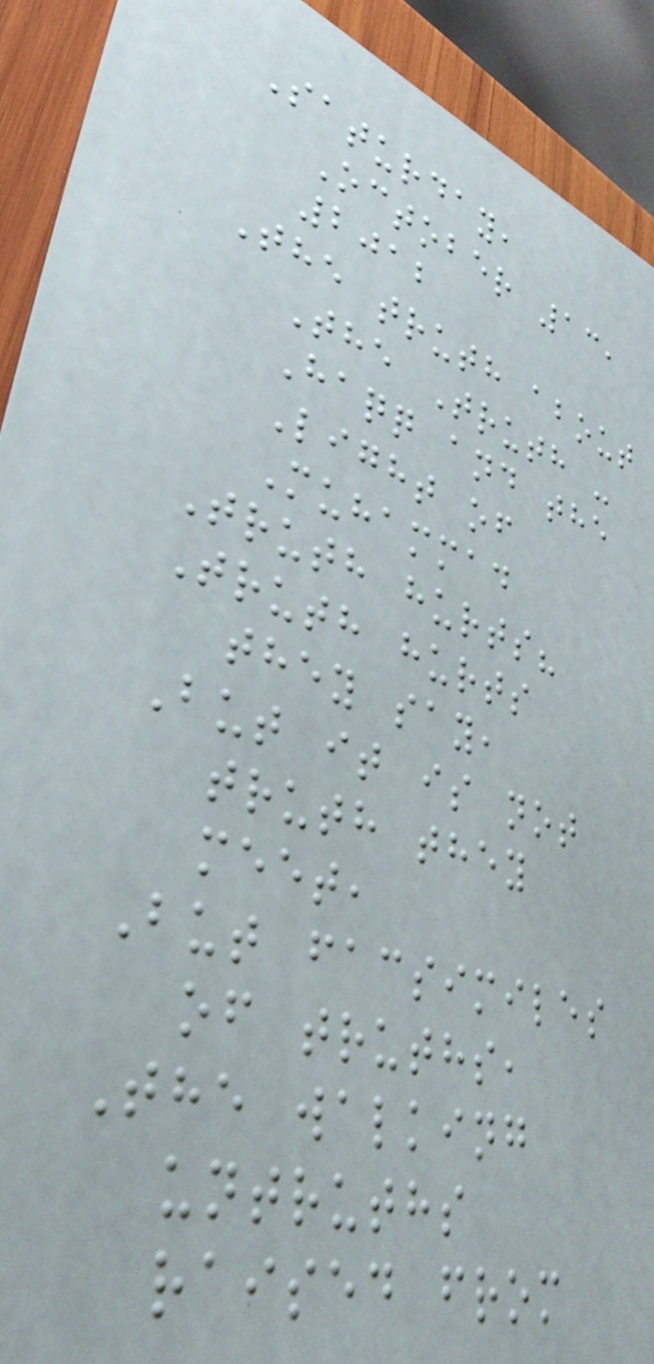Saturday,
October 13,
2012
The truth about
The Truth -
Haqq and the
Light of
Muhammad
Truth hurts?
Truth hurts
they say,
But it is not
truth they
meet,
But facsimiles
of truths,
The walking
untruths
raised from
